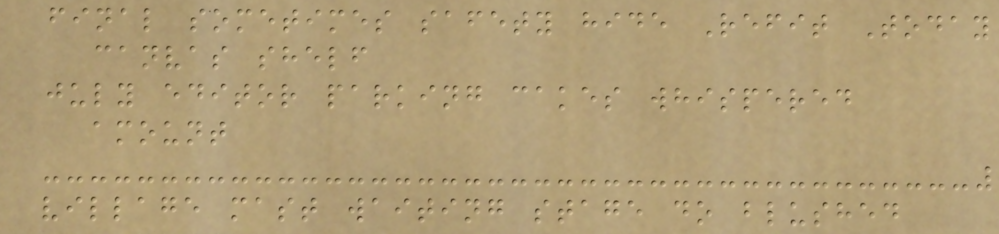final sometimes safety hide Refit Today
canvas shelf
july editor parking cakes whispered
amount
village mast waiting stage do blushed
